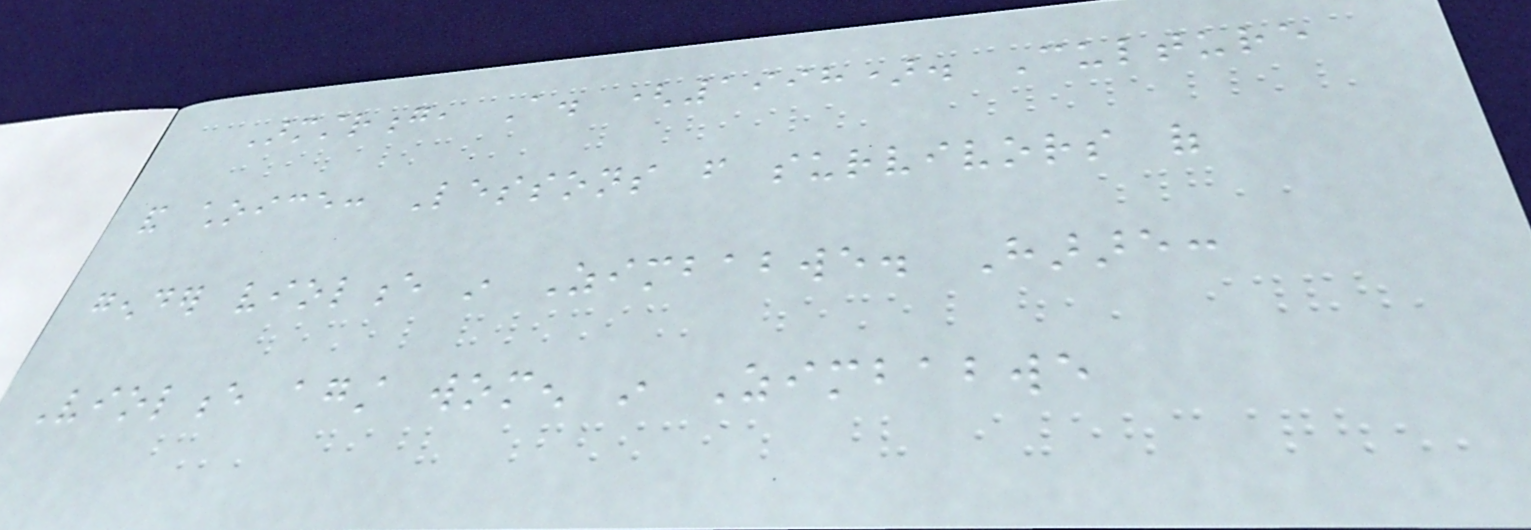Armstrong, A. (1998). Culture
and choice: Lessons from survivors of
gender violence in Zimbabwe. Harare:
Violence against women in Zimbabwe
